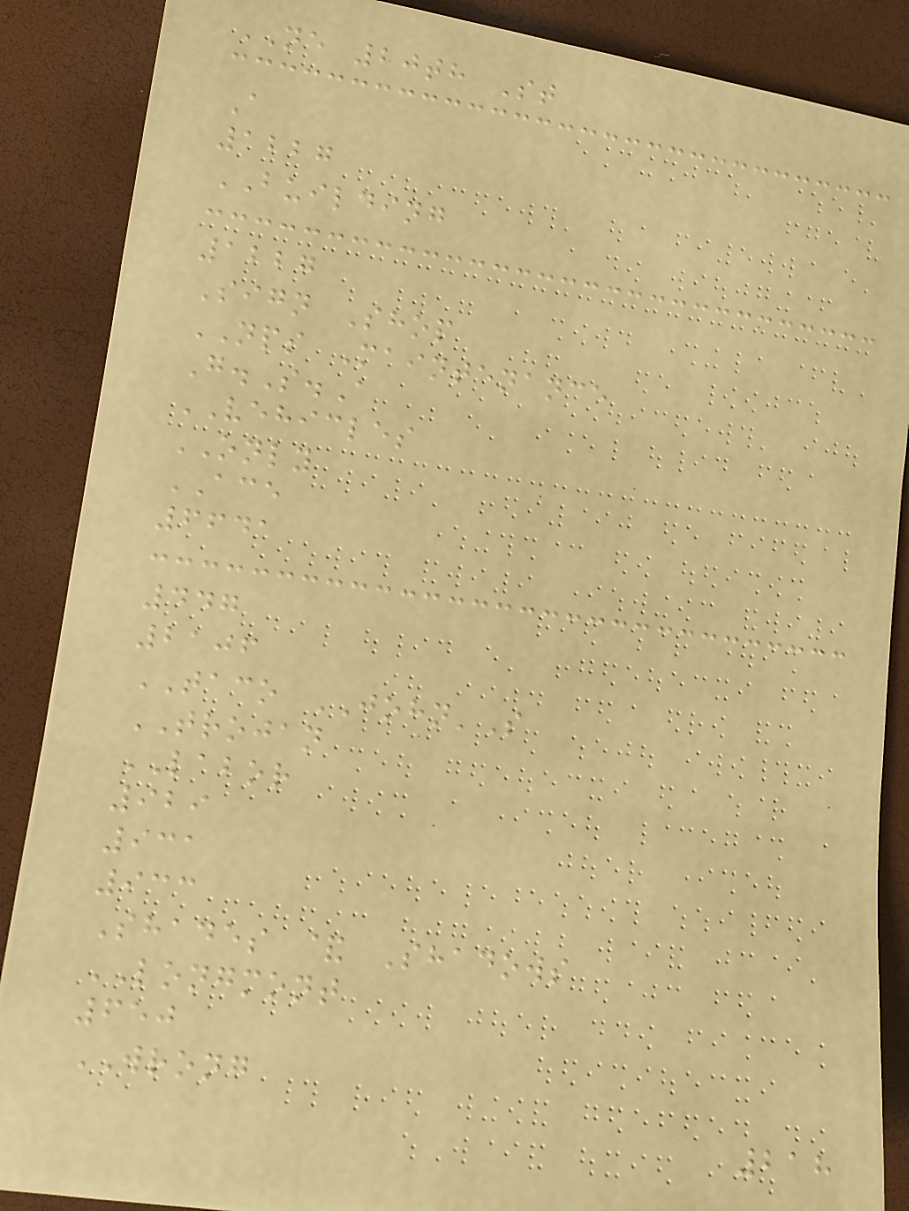NE 20th St
A
1227
BUILDING
1227
Sign Shop
NPS Maintenance
G.S.A
VEHICLES
ONLY
ACE
6641
447
2106
TACO JOHN'S
TROJAN
LABOR
929
931
933
Shades & Shadows
LONGMONT
650
WRONG
218
